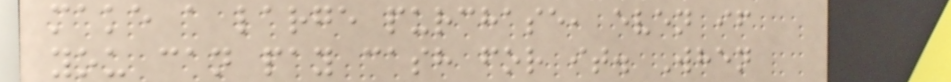make a large purchase, even if
you can pay cash for it. When
